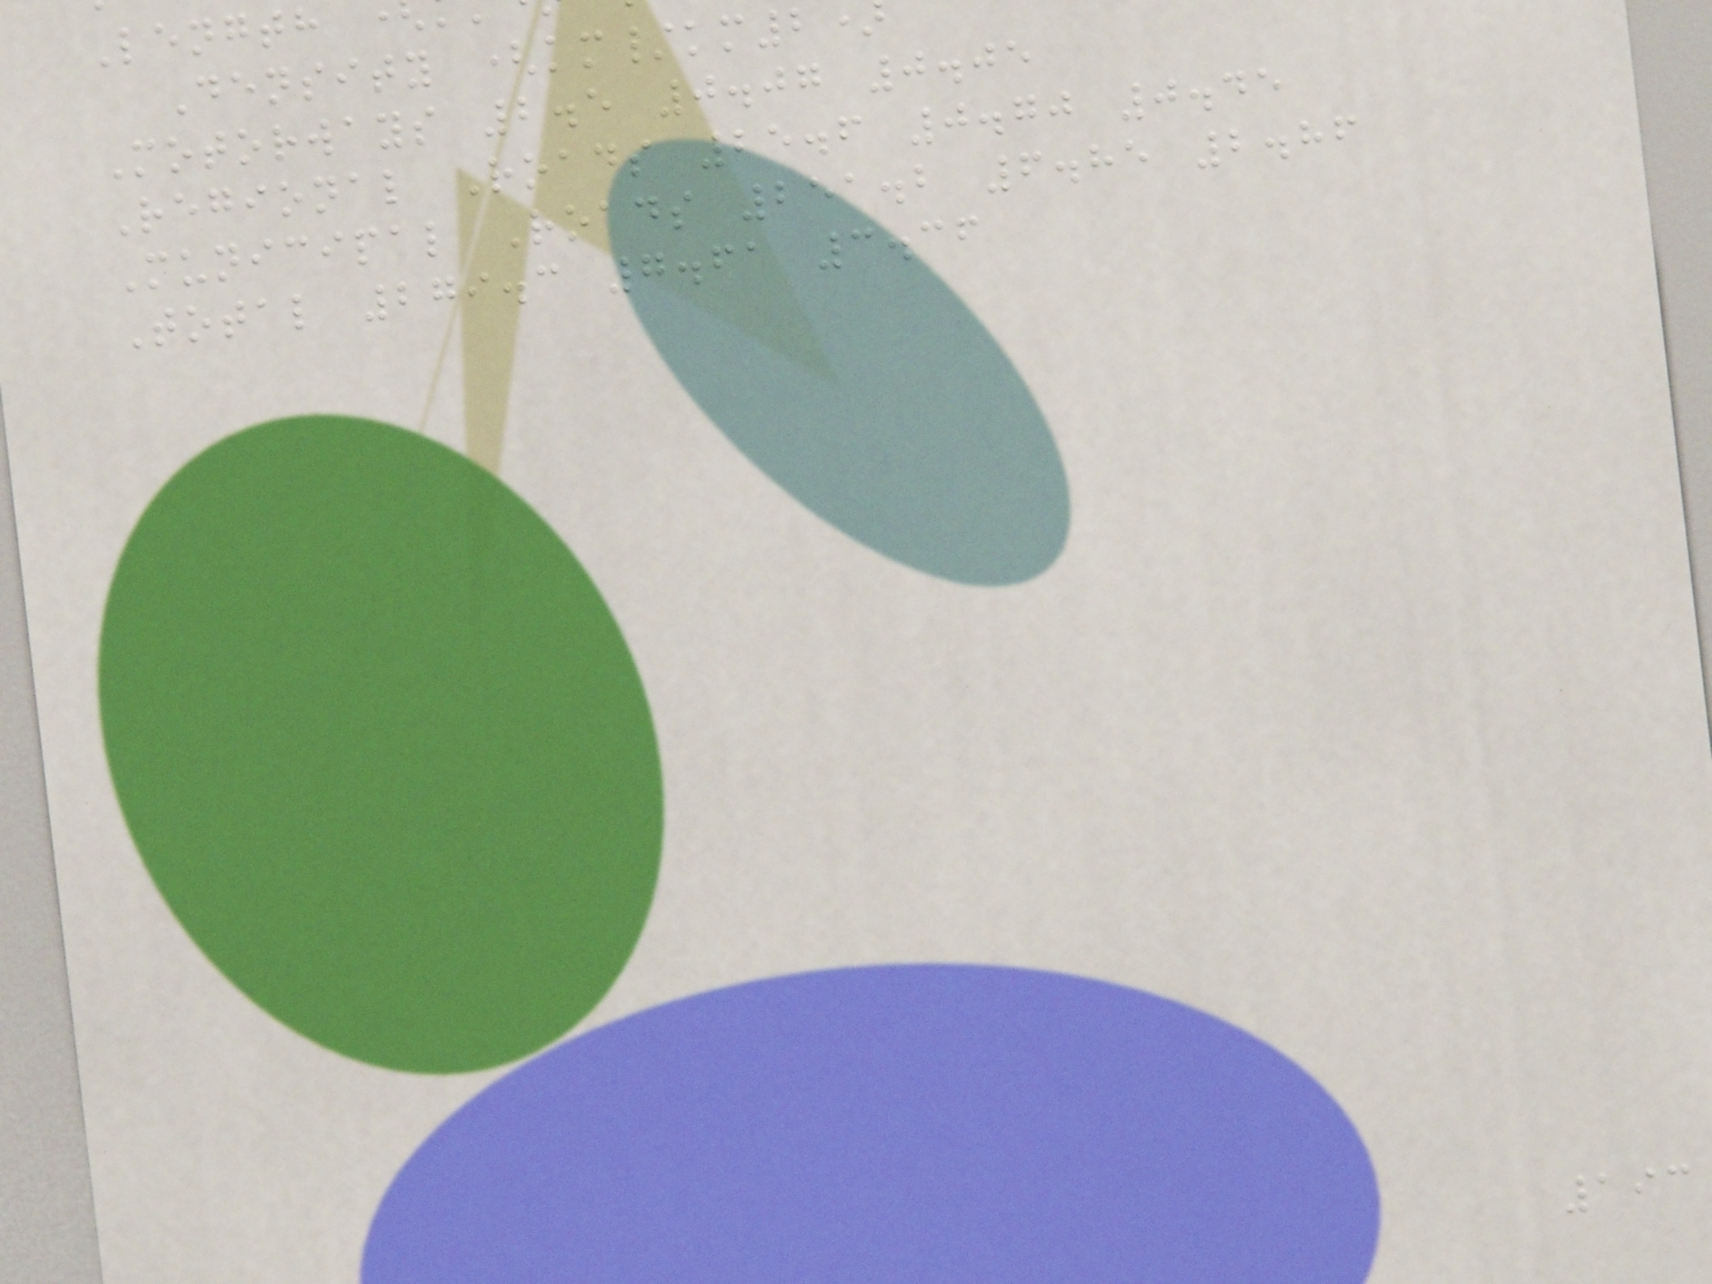Density (km/km2
Motorways 2.5 0.07 0.05
Regional Roads 25.6 0.70 0.45
Municipal Roads 251.2 6.85 2.86
Total 279.3 7.61 3.36
193
